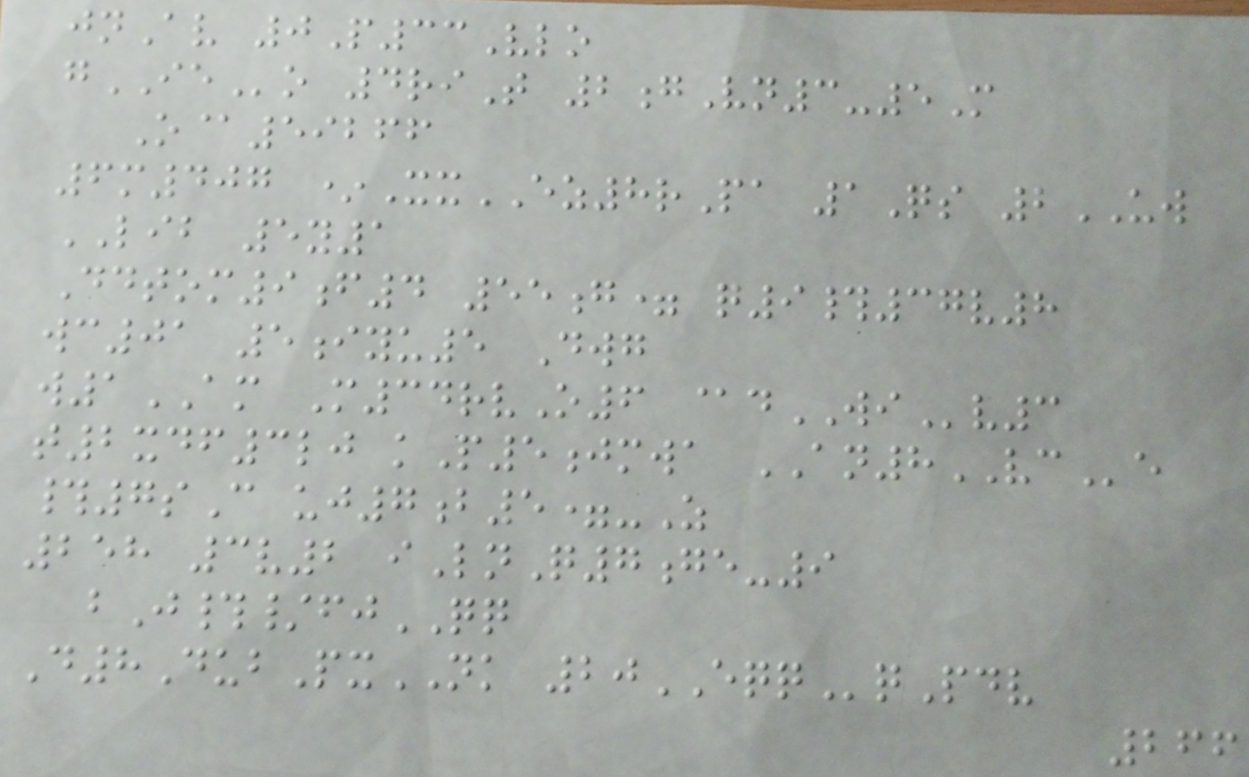jnAv 0P33Vlo
gIEo 4riT 2gVn3-5M
O@59266
6m407 *XxEZ8rPa 1Qs 2UW
LIB 5y1
Ddtom9f4 55g= q9#37v8
wc01 5iyu5 Dwg
w1AM M34rvO6 @dWIv3
t2xdf3lj kP5jmwa AN8VCe
#7sC uj7b5=-Z
258 3v2 iLnQ7ge-9
bJ#/fjQQ
D8DubPxNK 20EQQqPdv
266
